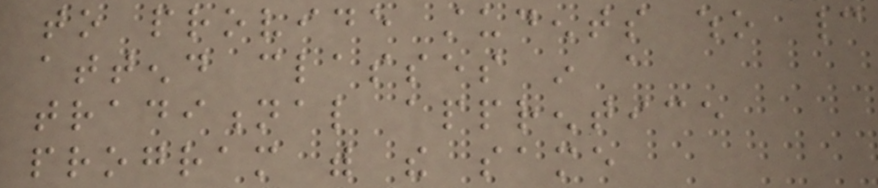to provide students who cannot
attend classes in a
traditional apprentice
program with the same
